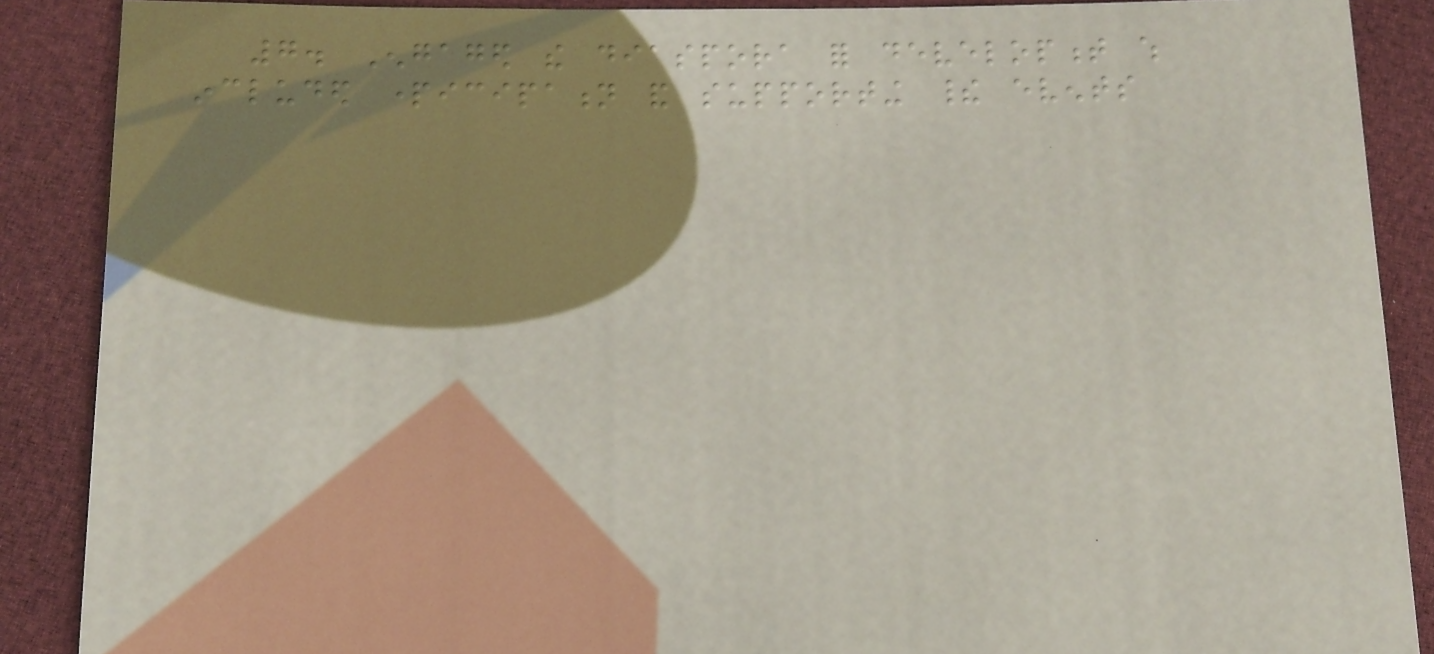7. Engaged the diaspora for development which
included participation and supporting their events
